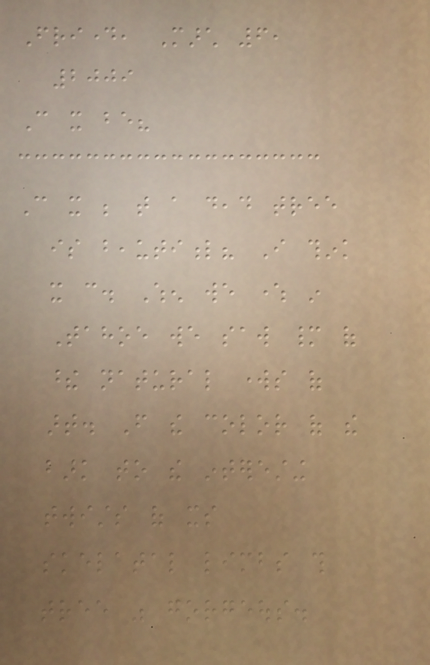Friday, March 6,
2009
Can it be?
Can it be that a dead tree
is beautiful? I think
it can. When we where in
Tahoe we saw many of
these natural works of
art. From the color of the
bark to the interesting
twists of its
skelatal limbs this
tree was gorgeous.
